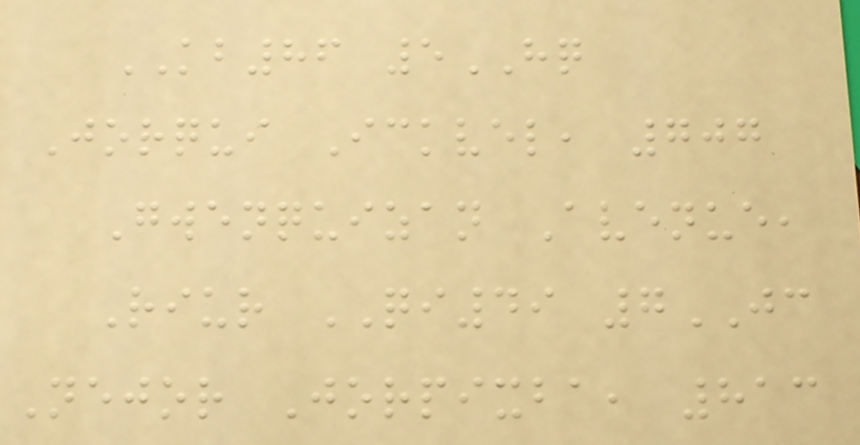KB86 5HQ
Jorqui Ickvel, 707
Gwenquizan Avenue,
Riur QI49 7JC
Nejor Jorpixba, 813
